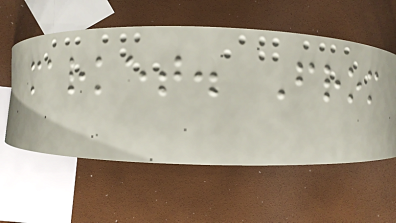market. From
